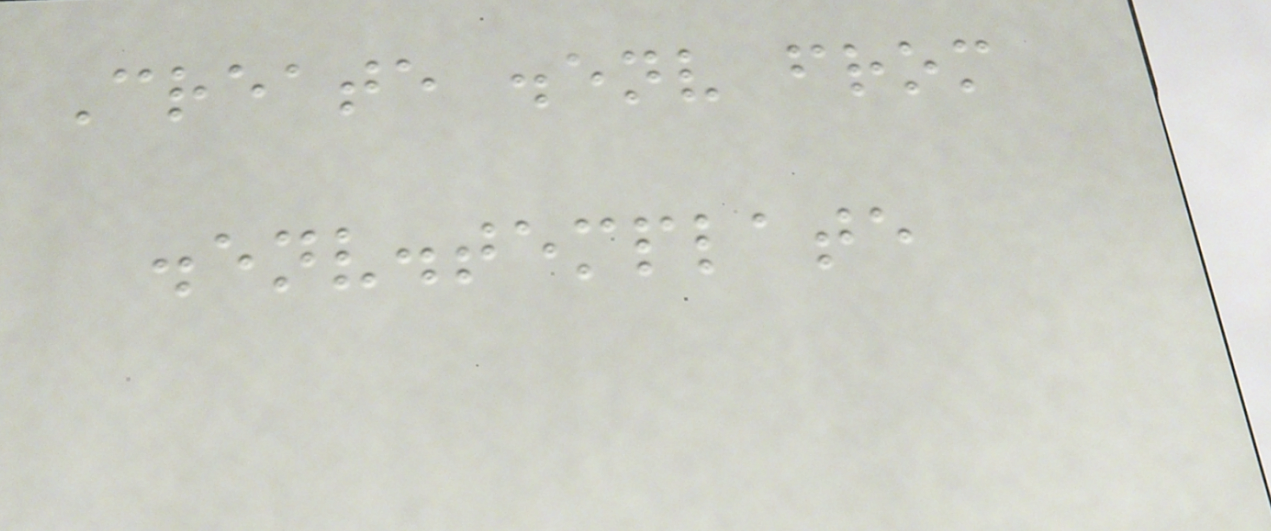Create .env from
.env.template
